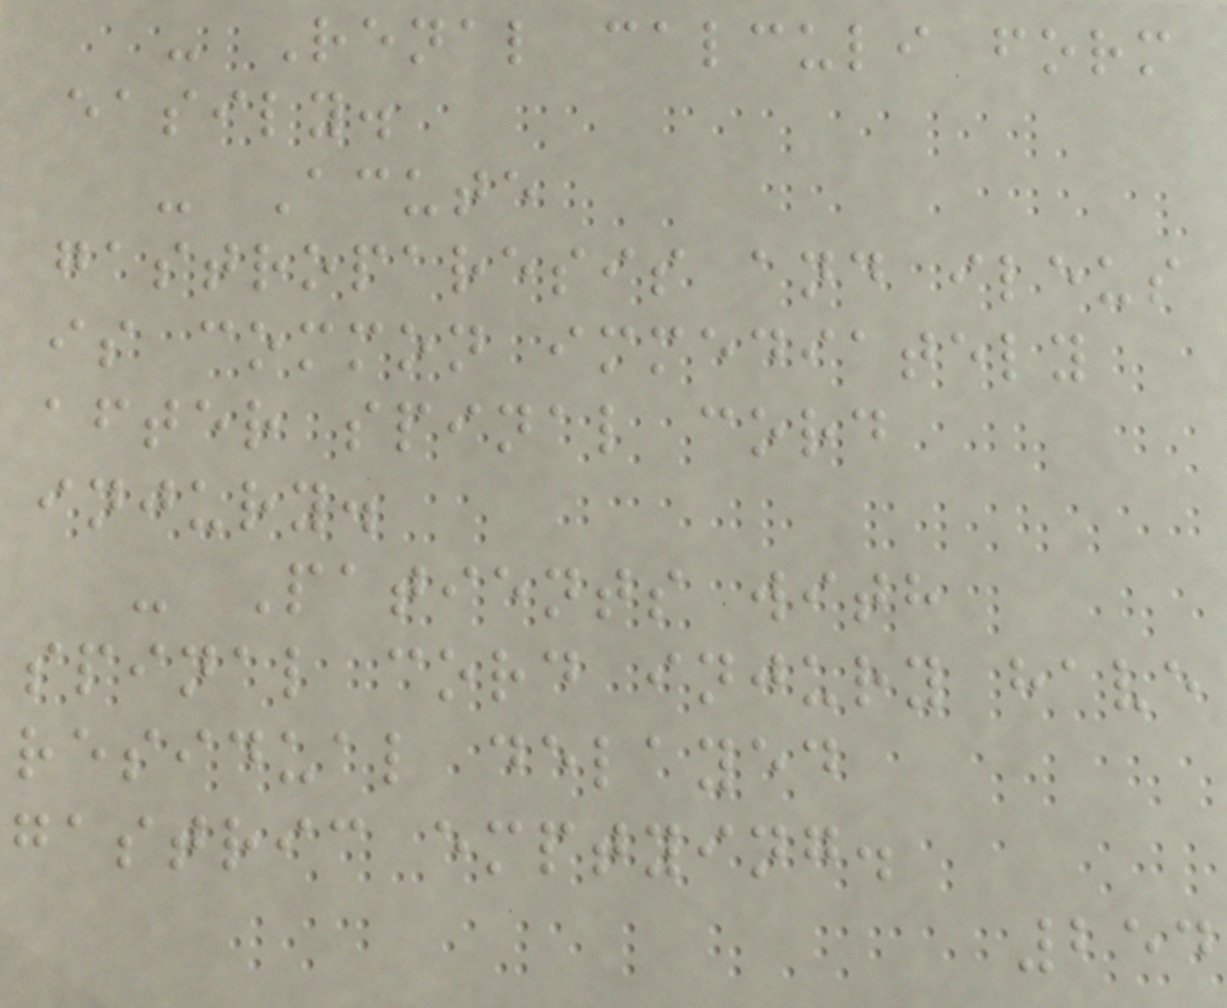- Renal calculi form
easily.
- Acute
gastroparesis and ileus
is common immediately
after spinal cord
injury.
- Patients with
spinal cord injury have
residual delayed
gastric emptying.
254
